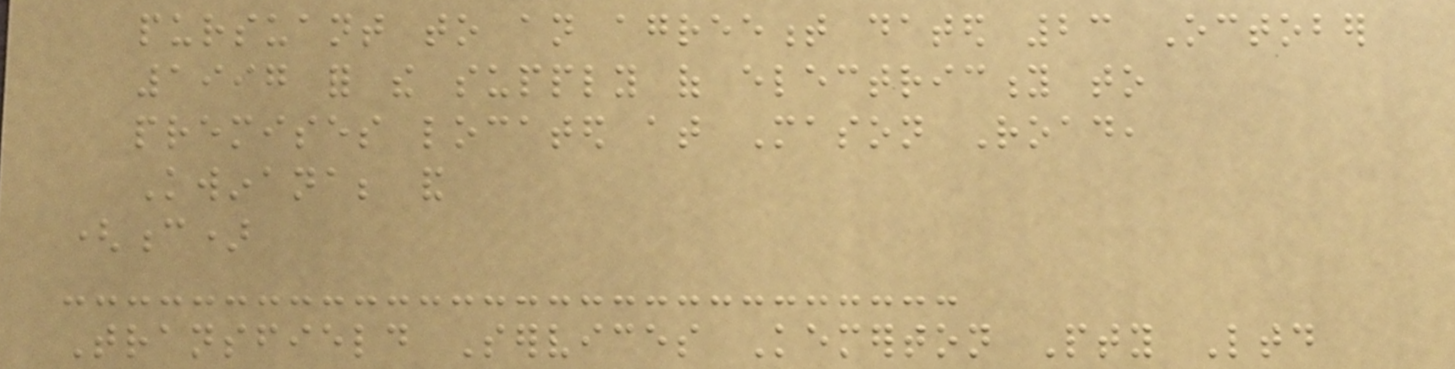pursuant to an agreement dated 23 October
1997 for the supply of electricity to
premises located at Mason Road,
Kwinana; and
(c)
Transfield Services Kemerton Pty Ltd
